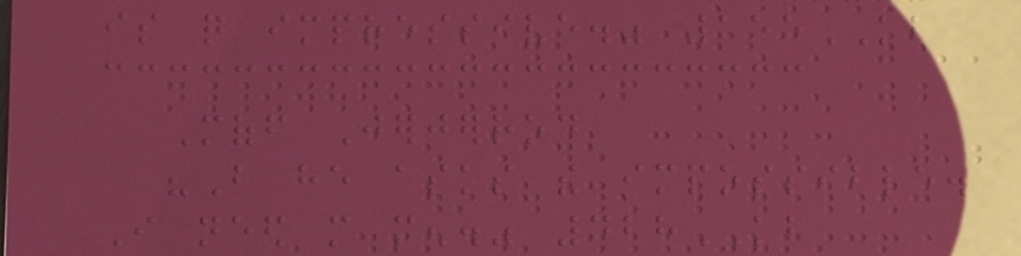is quite impressive." 155KB
Moff Jerjerrod
"But he asks the impossible.
I need more men." 428KB
